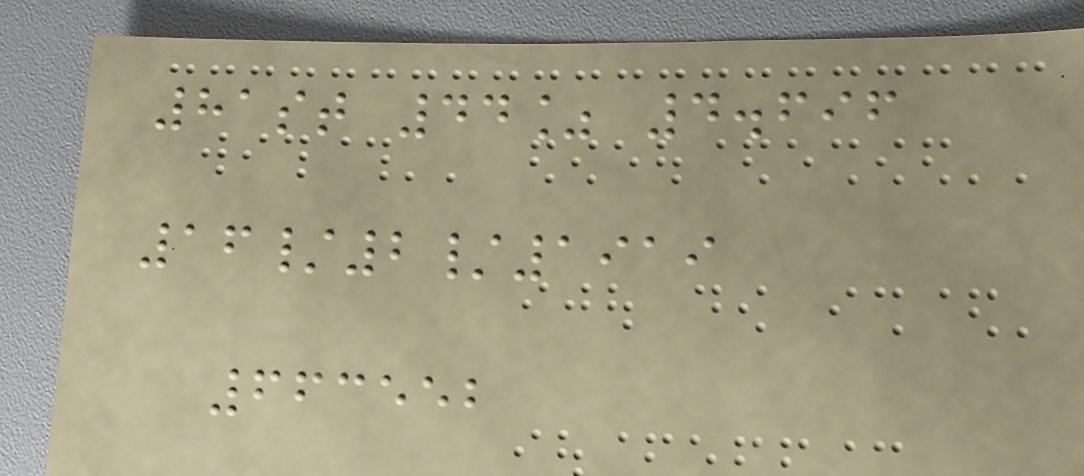81st 44% 4.696
16/2/1919
663552
